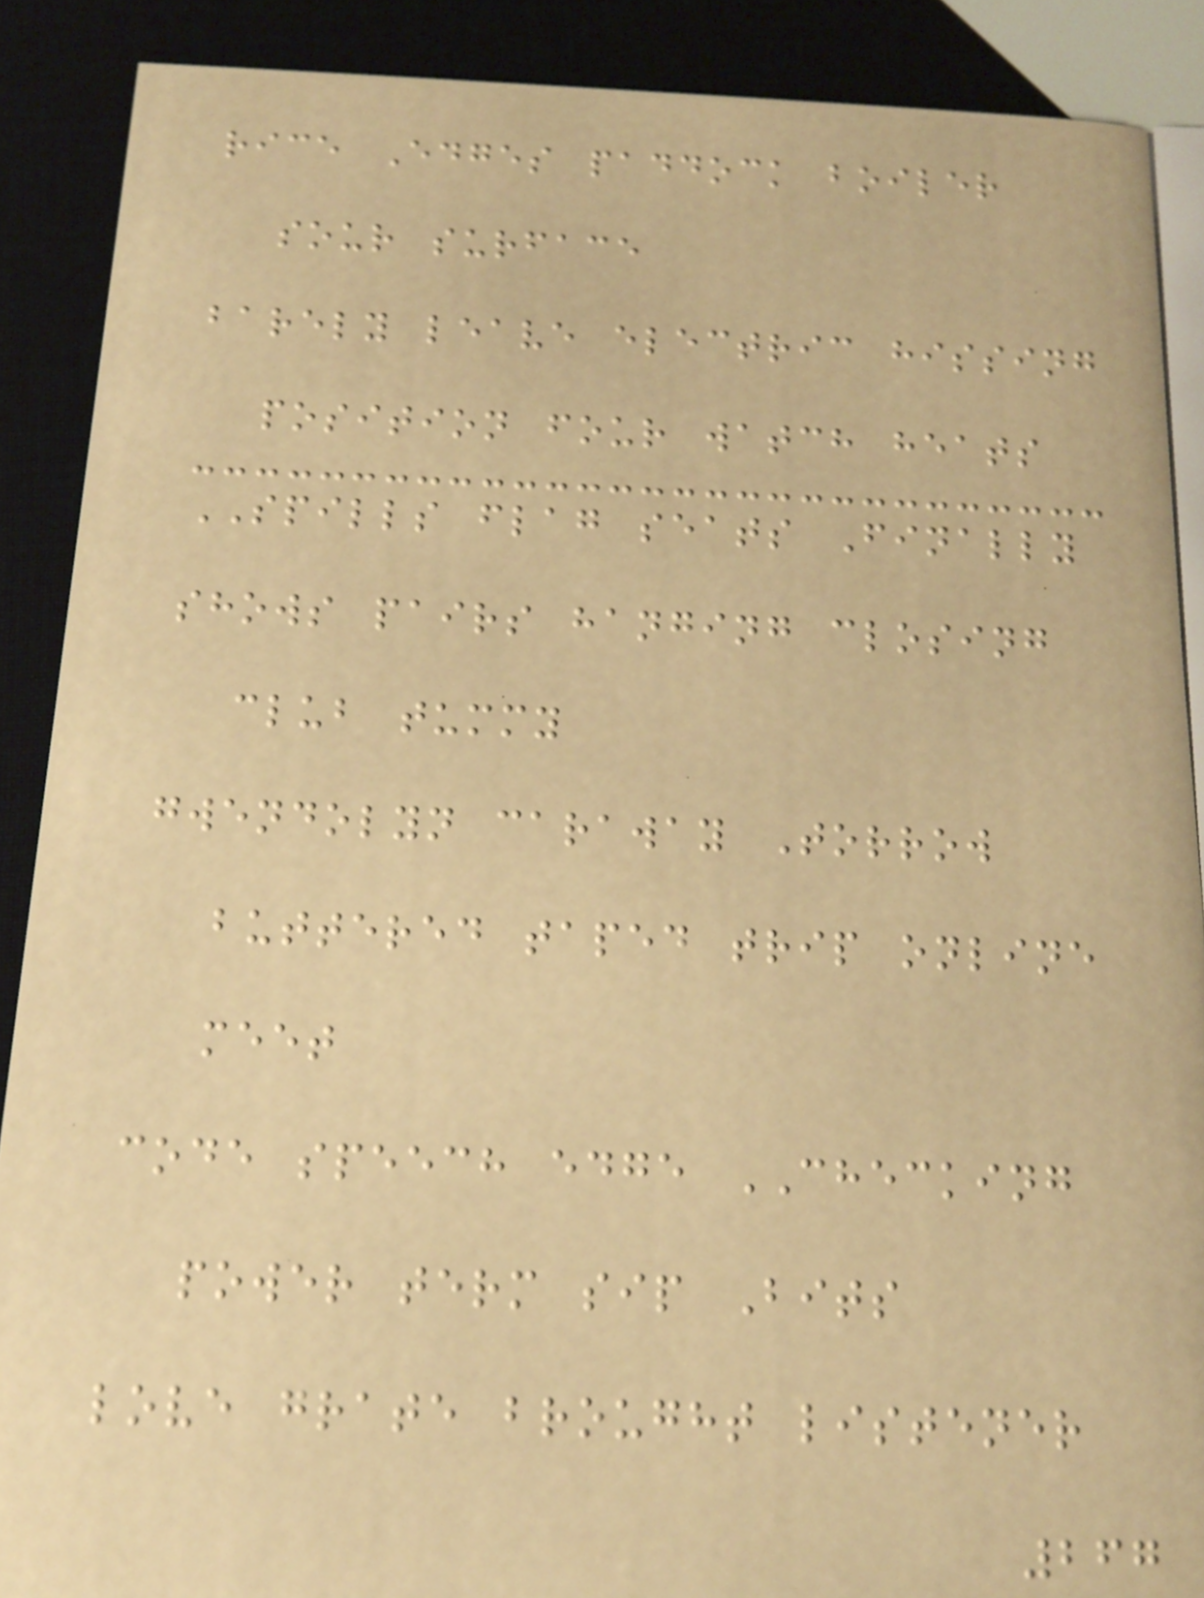rice Edges paddock boiler
sour surface
barely leave electric hissing
position four watch heats
SPILLS flag seats Finally
shows pairs hanging closing
club tummy
gwendolyn caraway Torrow
buttered taped trip online
meet
code speech edge CHECKING
power term sip Bits
love grate brought listener
267
